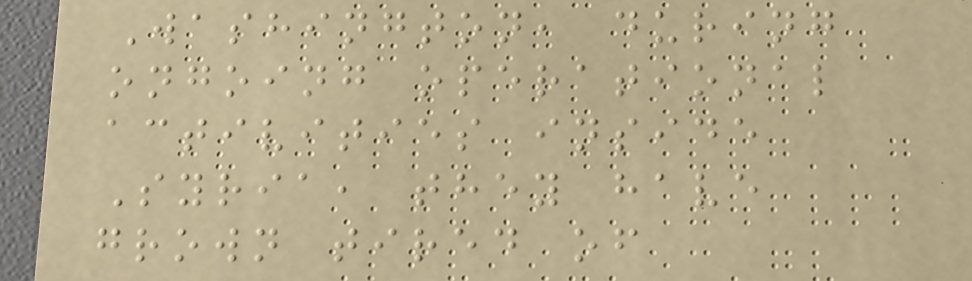Washington, during
ongoing operational
activities inside
Syria, they have
grown tired of
